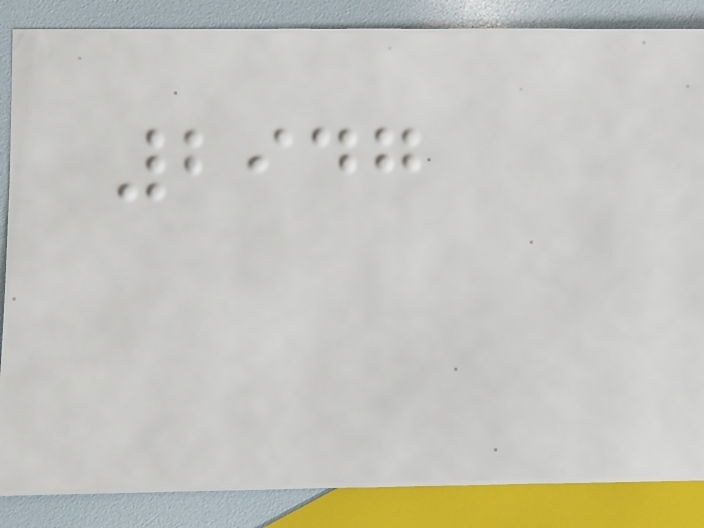2947
